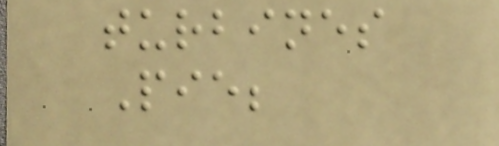turbines
Pie;
